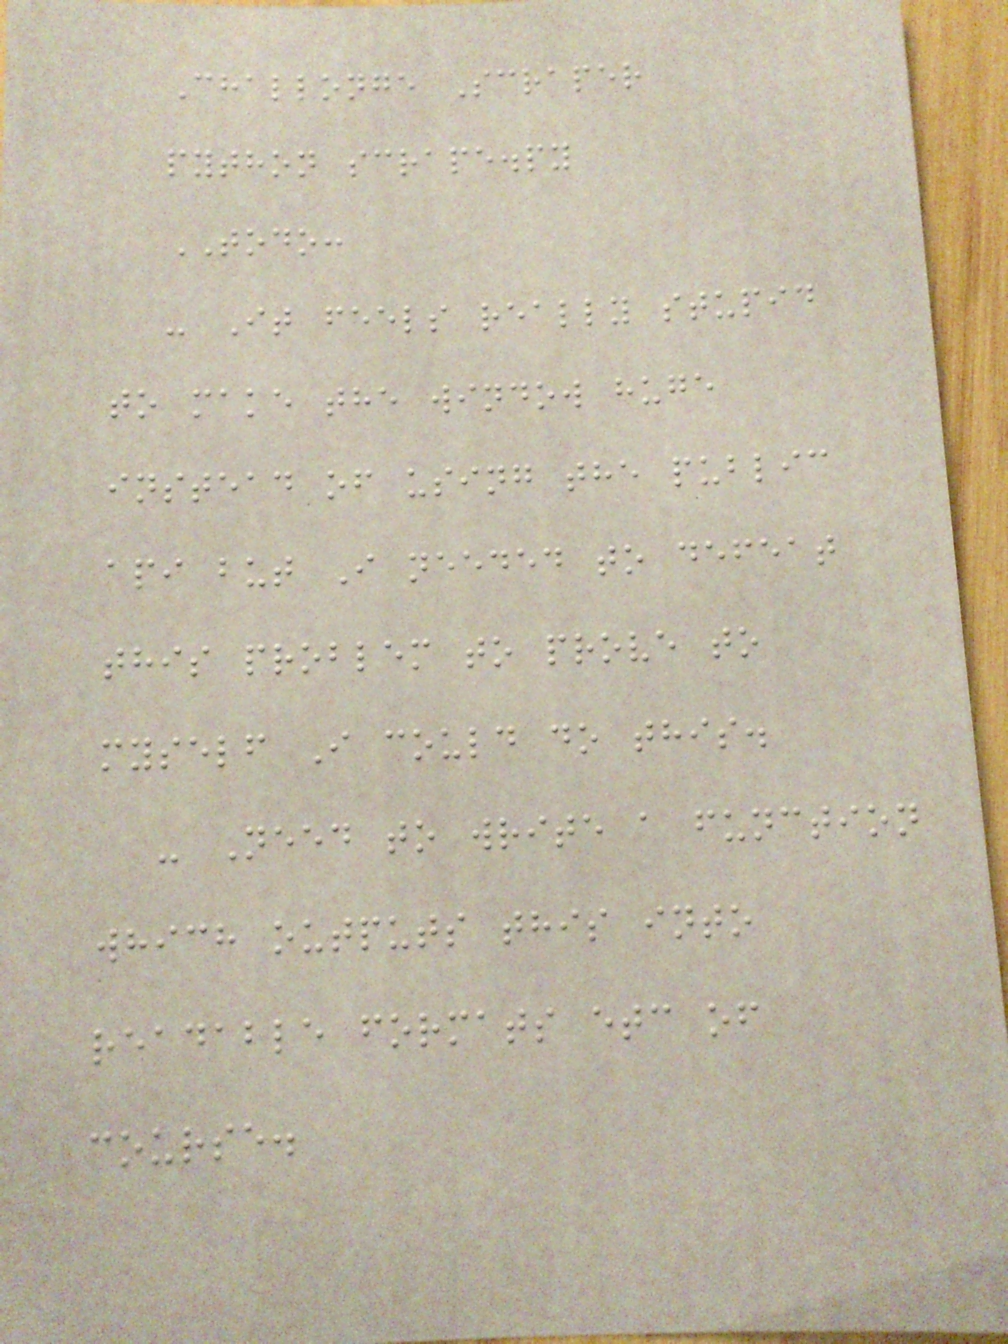Challonge Scraper
python scrape.py
TODO:
- It feels really stupid
to make the window huge
instead of using the public
api but I needed to defeat
this problem to prove to
myself I could do this.
- Need to write a function
which outputs this into
readable formats etc of
course.
